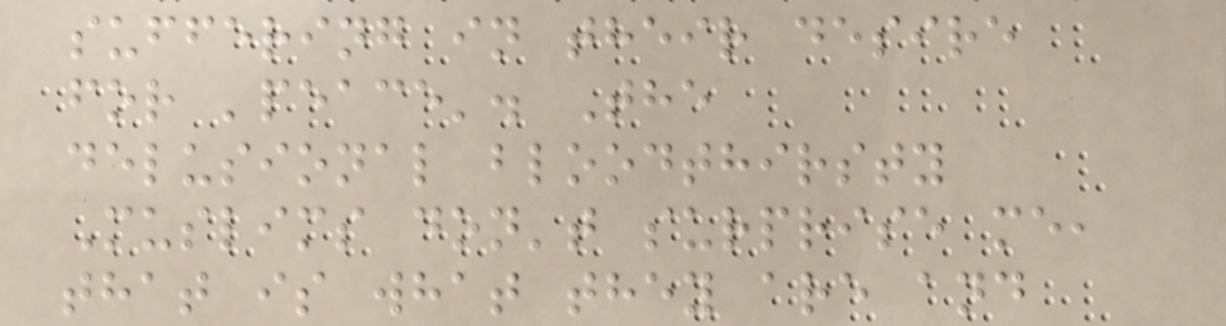suffering in their desire
for 'peace'. The
delusional bloodthirsty
Muslims don't surprise me,
that is what they are and
